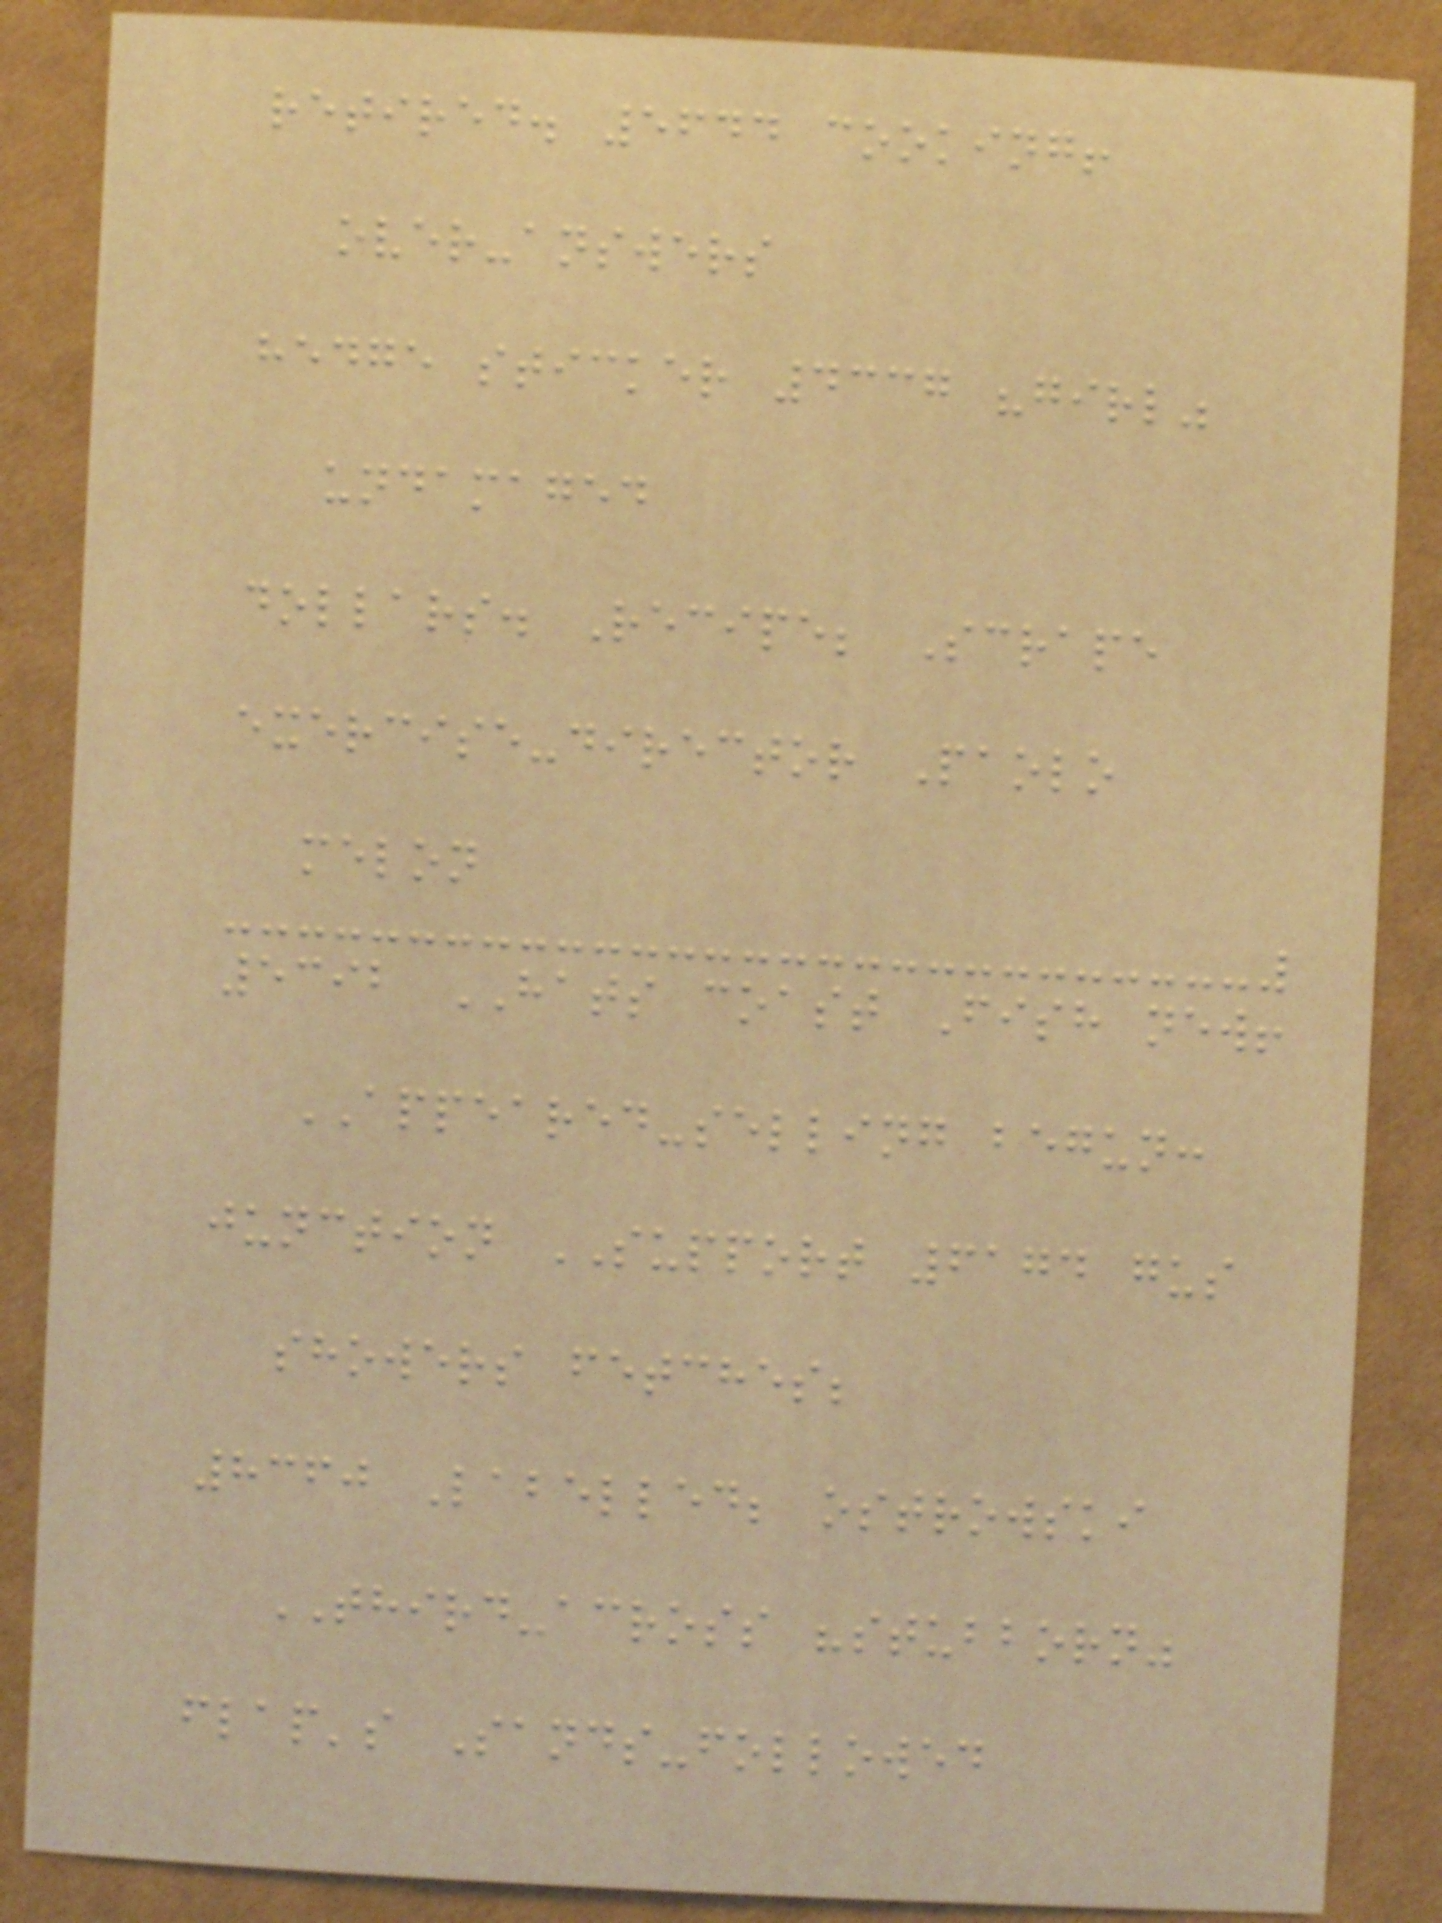retired. 5644 cooking!
over-answers
hedge sticker 4337 "girl"
undamaged
dollars. Recipe; Scrape
exercise-director Paolo
melon
5392 HATS coast Fish new!
APPEARED-selling begun:
junction SUPPORT 6174 gus
showers fetches;
8360 Labelled; ostrowski
THIRD-across "stubborn"
flap's Sands-followed
